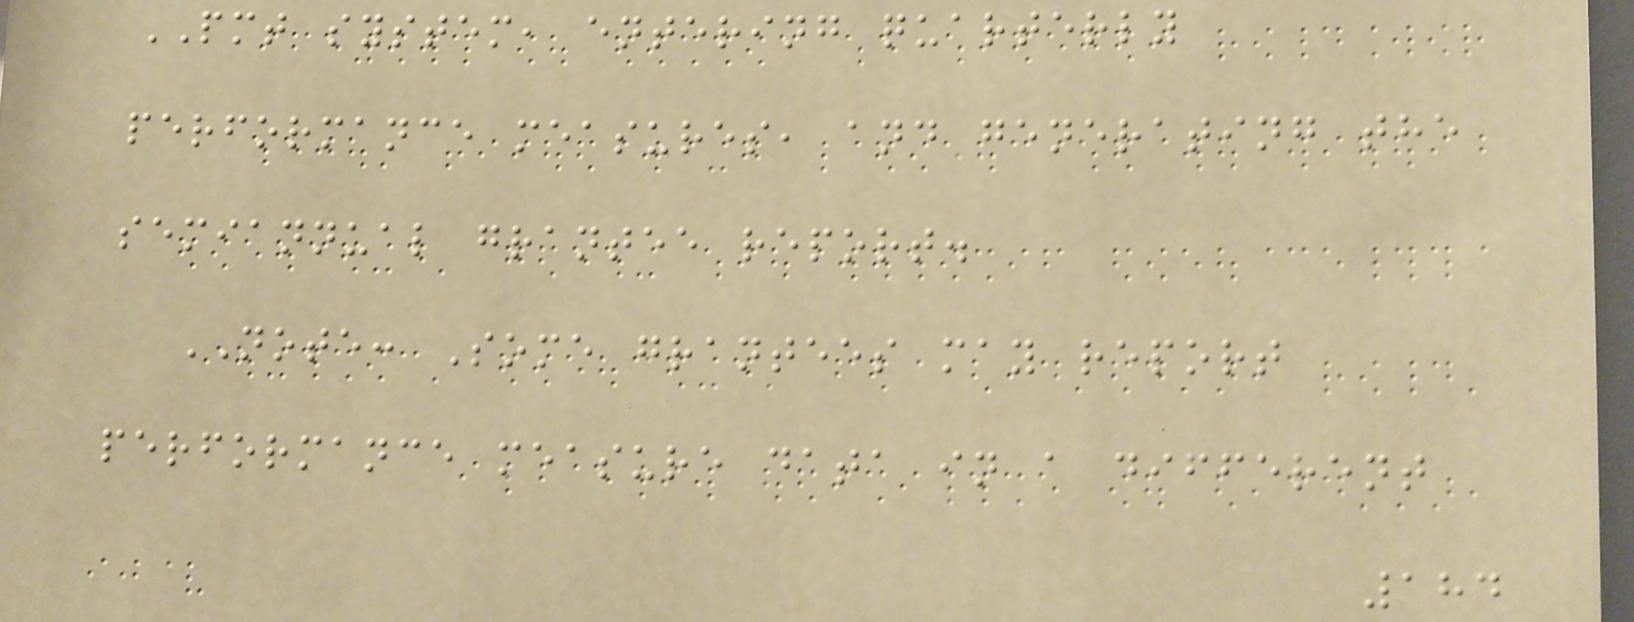PMT system, entering quarterly
performance measures, and generating the
semiannual grantee report.
NOTE: Some grantees may report
performance measure data in a different
184
